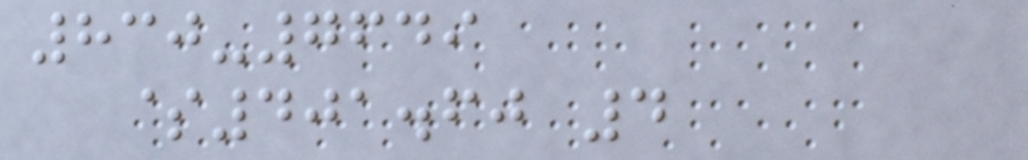830-7649
$401.60 4
